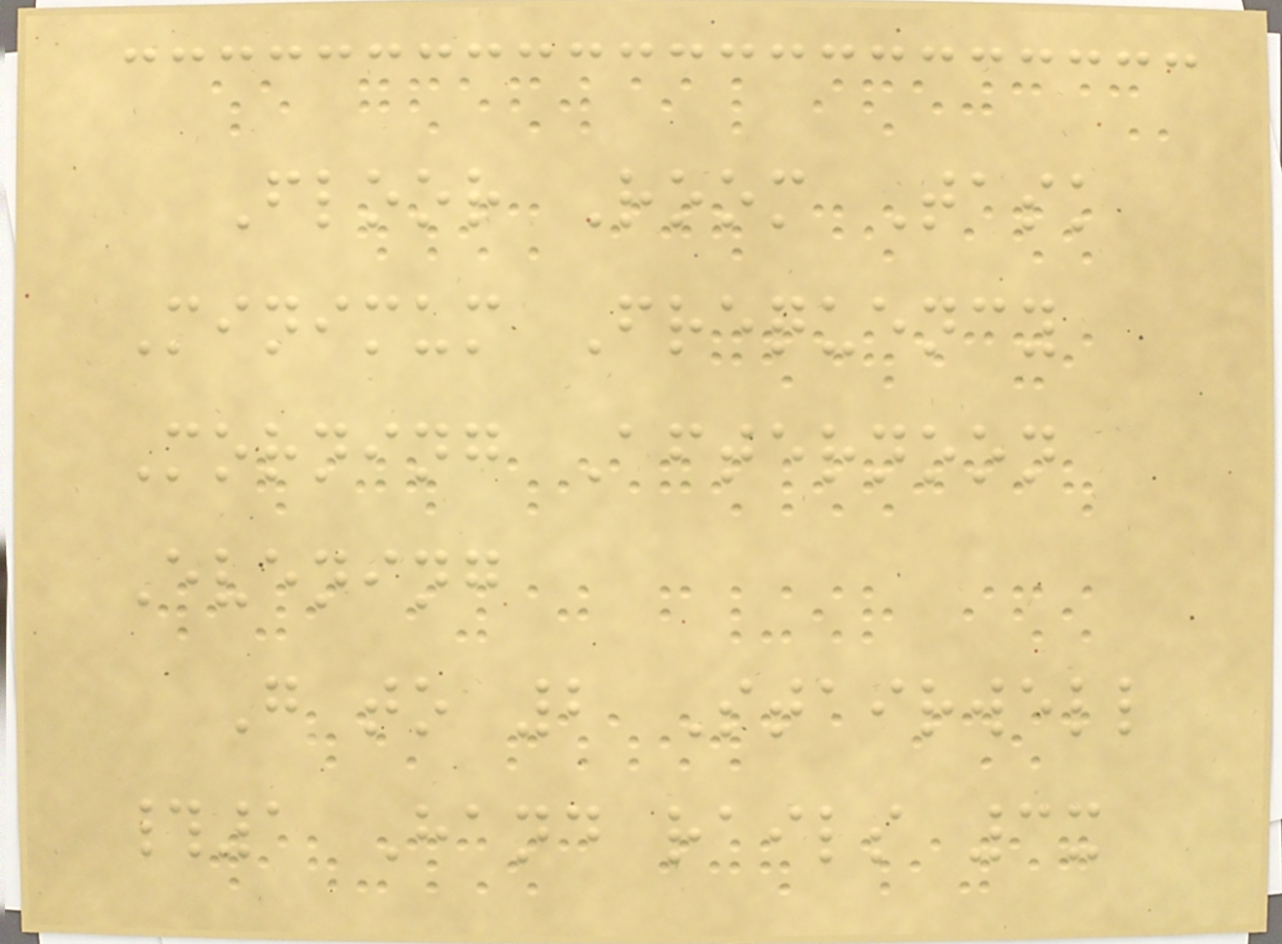Floor Room Task
Minimum Frequency
Morning Afternoon
Evening
G to 2 Stairwell
#1 Hand rails 3x
